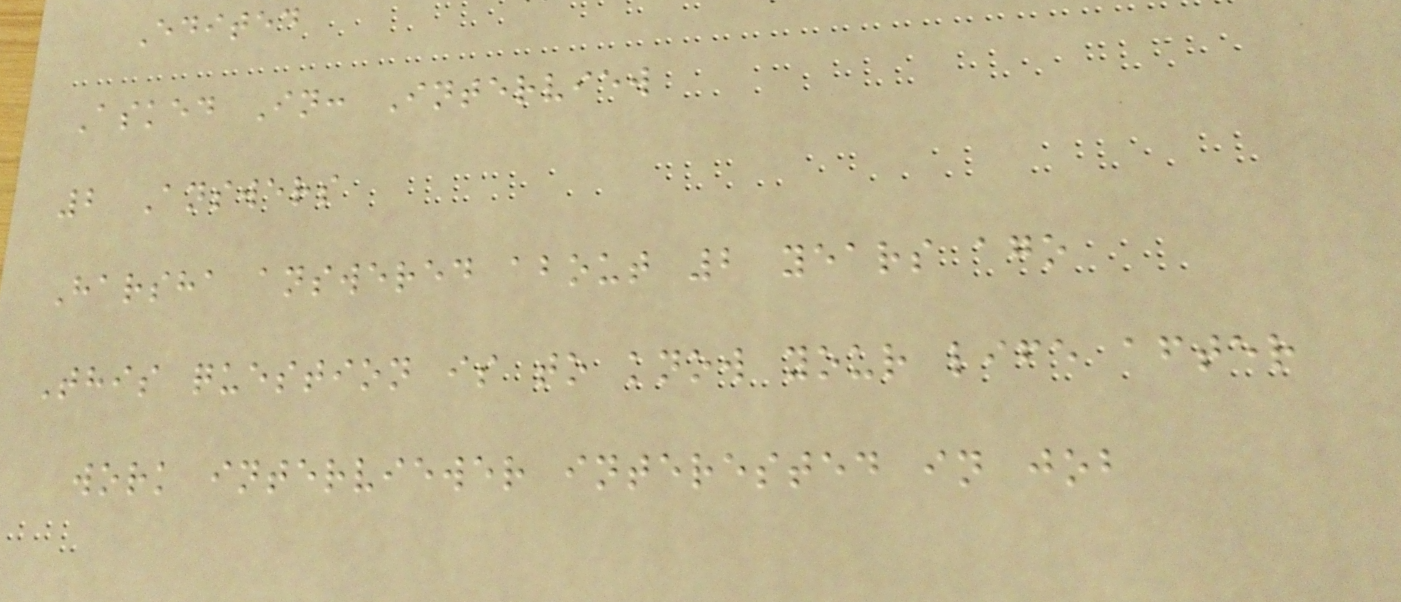Edited
Asked In: Interview
2 Answers
Harsha answered about 2 years ago
This question is to know your life after
work interviewer interested in job
